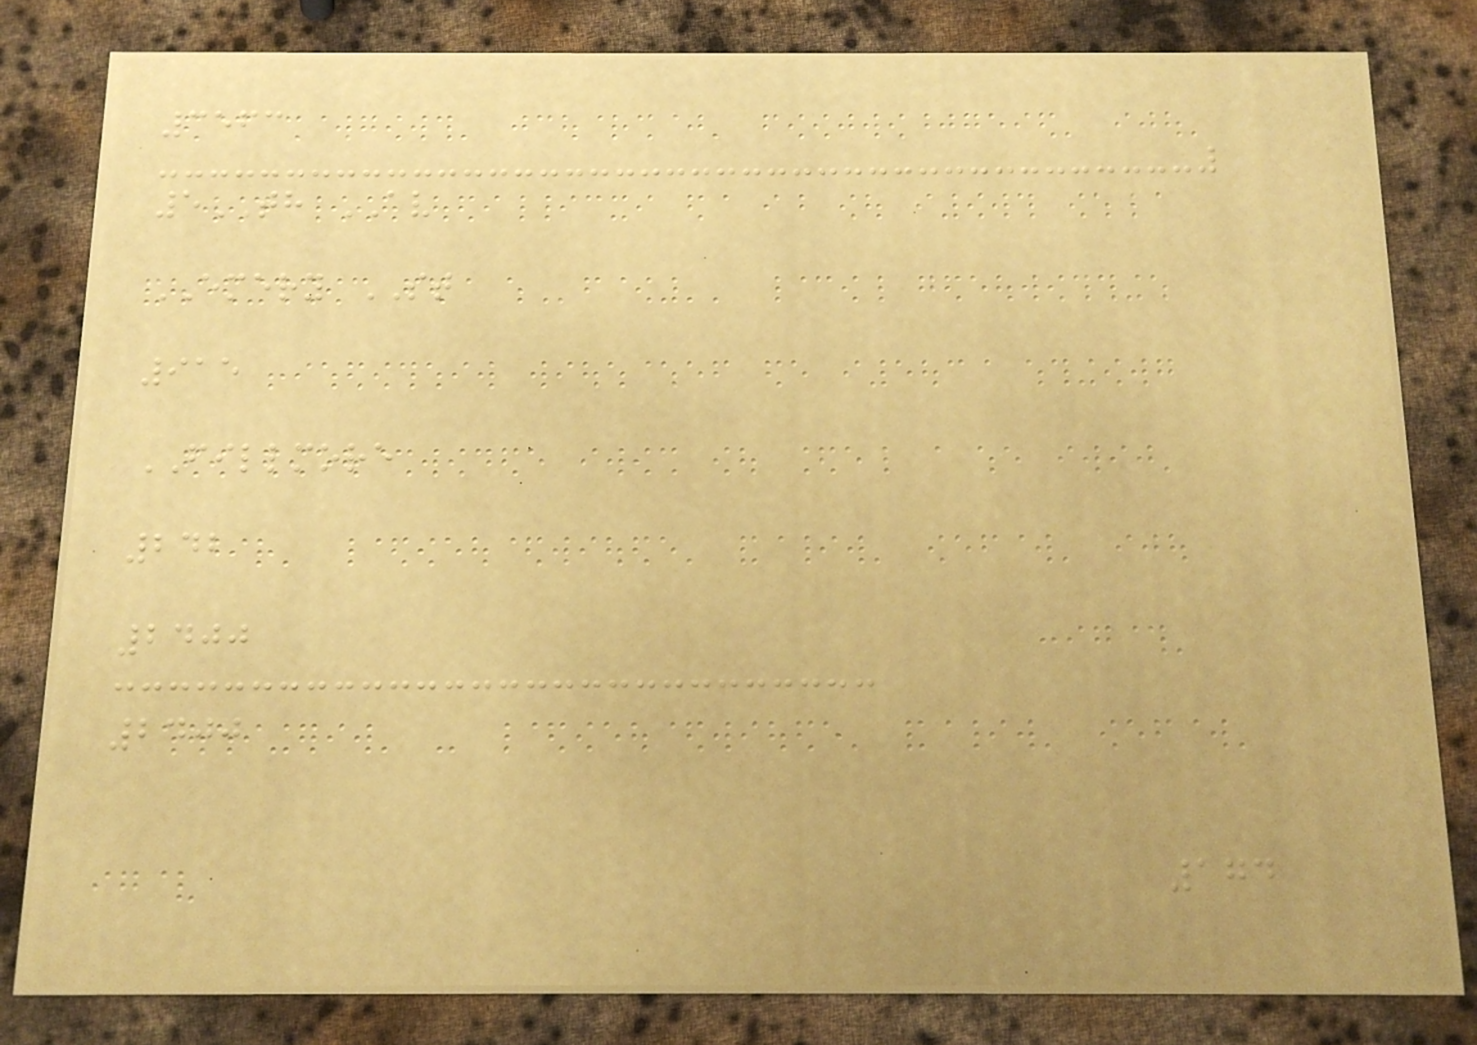3563
5TH AV
EMERY ST
915
FILLMORE
242
2400
2400
174
